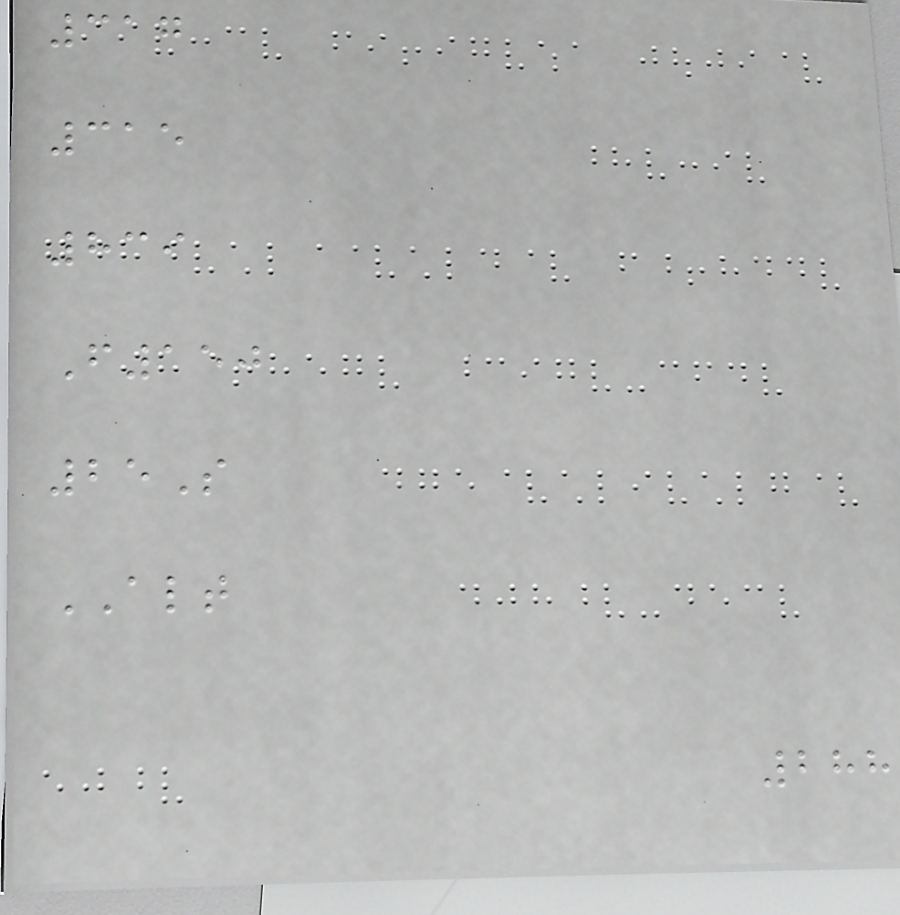317
315
839
F150
25S
ALT
288
